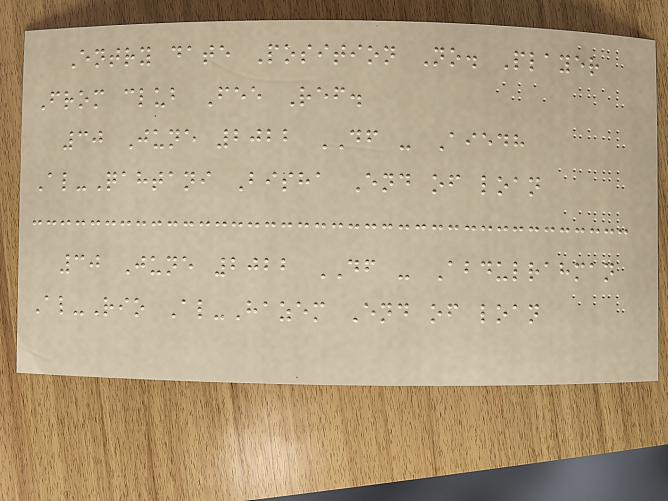Entry date Position No. Player
From club Fee Ref.
30 June 2022 DF - Aiedh
Al-Qahtani Bisha End of loan
30 June 2022 DF - Abdulrahman
Al-Rio Al-Hazem End of loan
